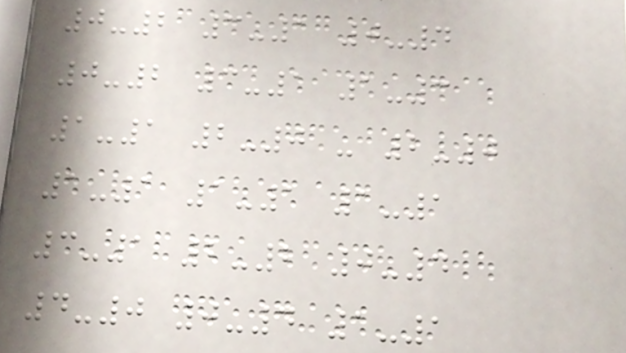0-2 3-1 0-4
0-2 3-1 1-3
1-1 2-0 - 2-0
1-1 1-1 1-1
3-1 2-2 0-4
4-0 0-4 1-1
